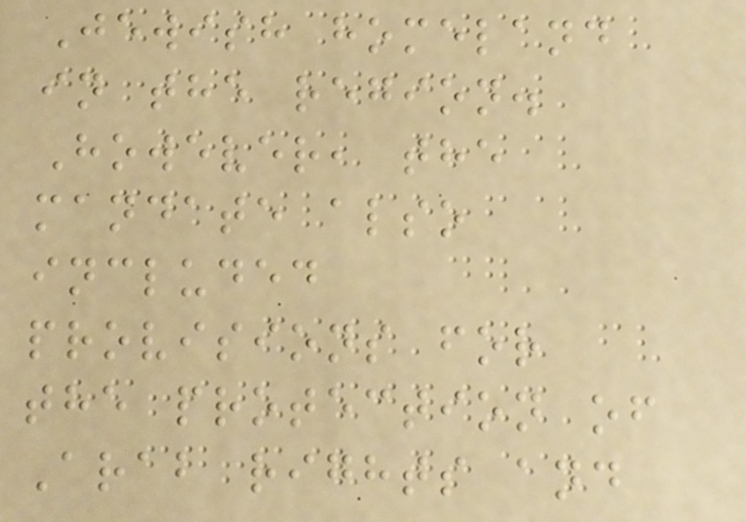Jewish homeland
in the region.
However, the
mandate also
included
provisions for
the protection of
Arab rights and
